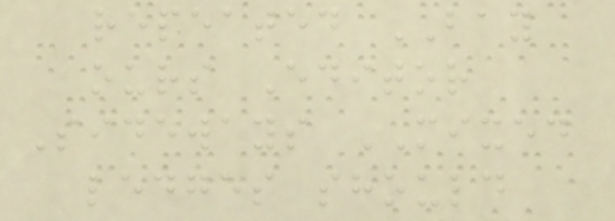repeated BAY
ours Editor
Sideways MIXED
ledges should
